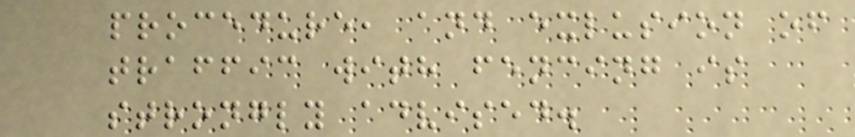procedure, and exlusion of
traffic with fencing is
strongly advised.
